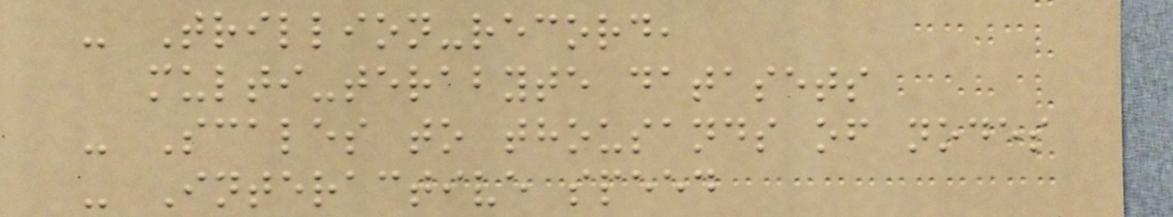- Trillion-record,
multi-terabyte datasets
- Scales to thousands of nodes
- Interactive speed
